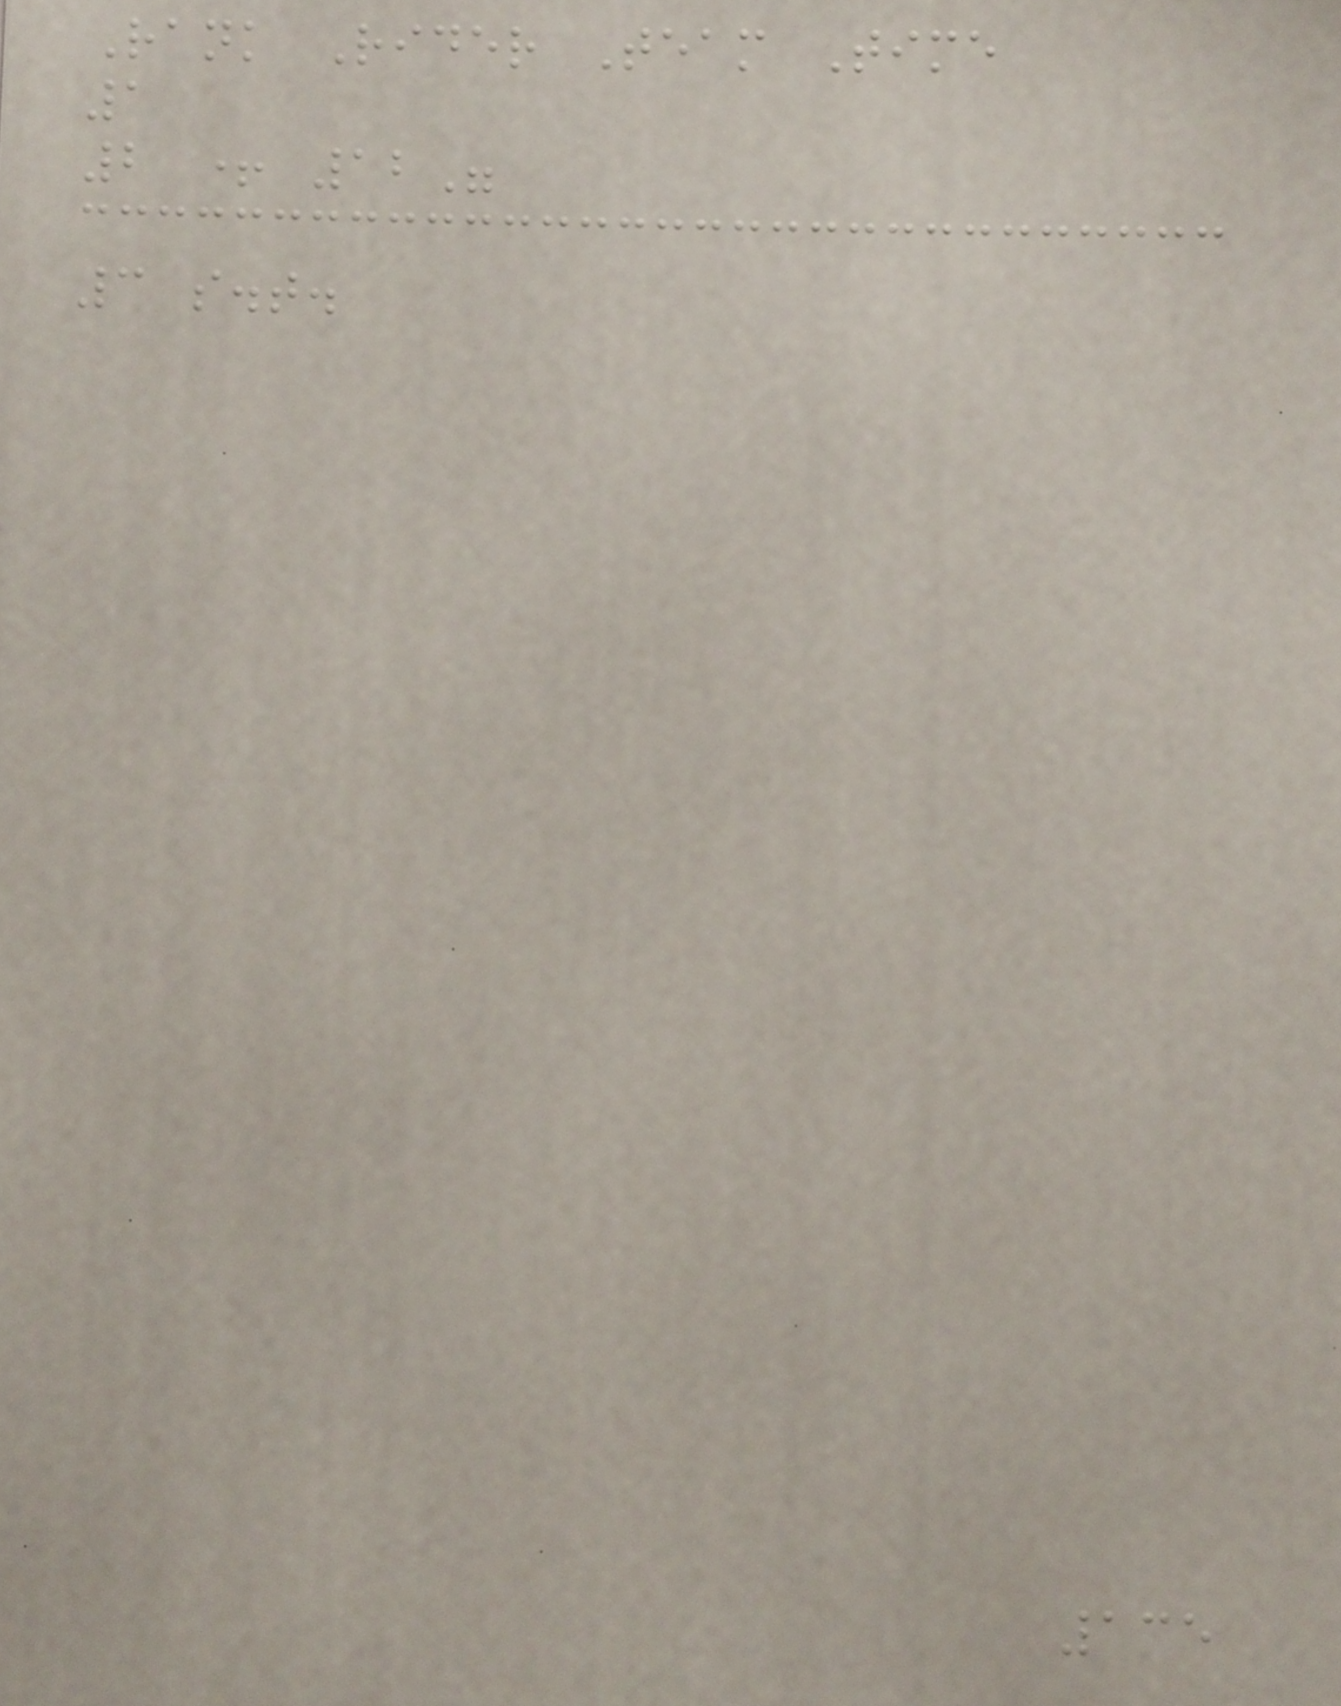Rank Rider Team Time
1
2 + 12"
3 s.t.
135
